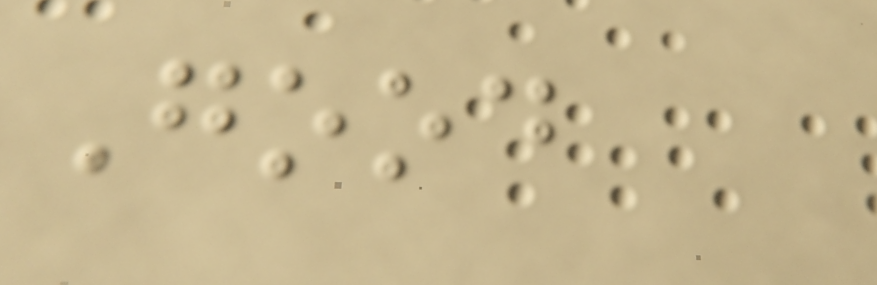Good
